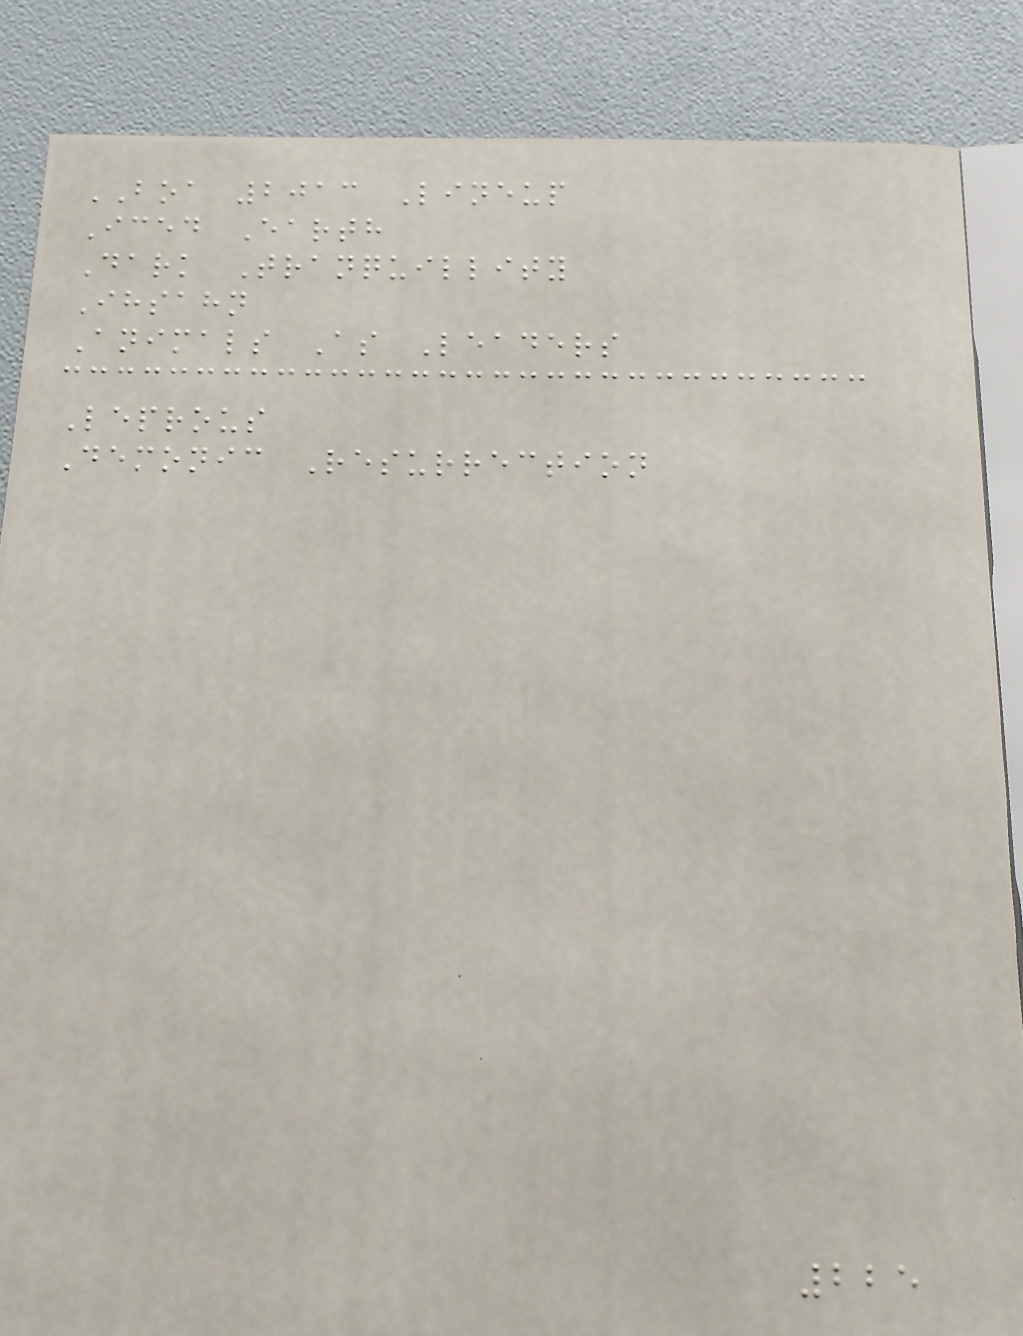BOA 2013 Lineup
Iced Earth
Dark Tranquillity
Ihsahn
Animals As Leaders
Leprous
Demonic Resurrection
225
